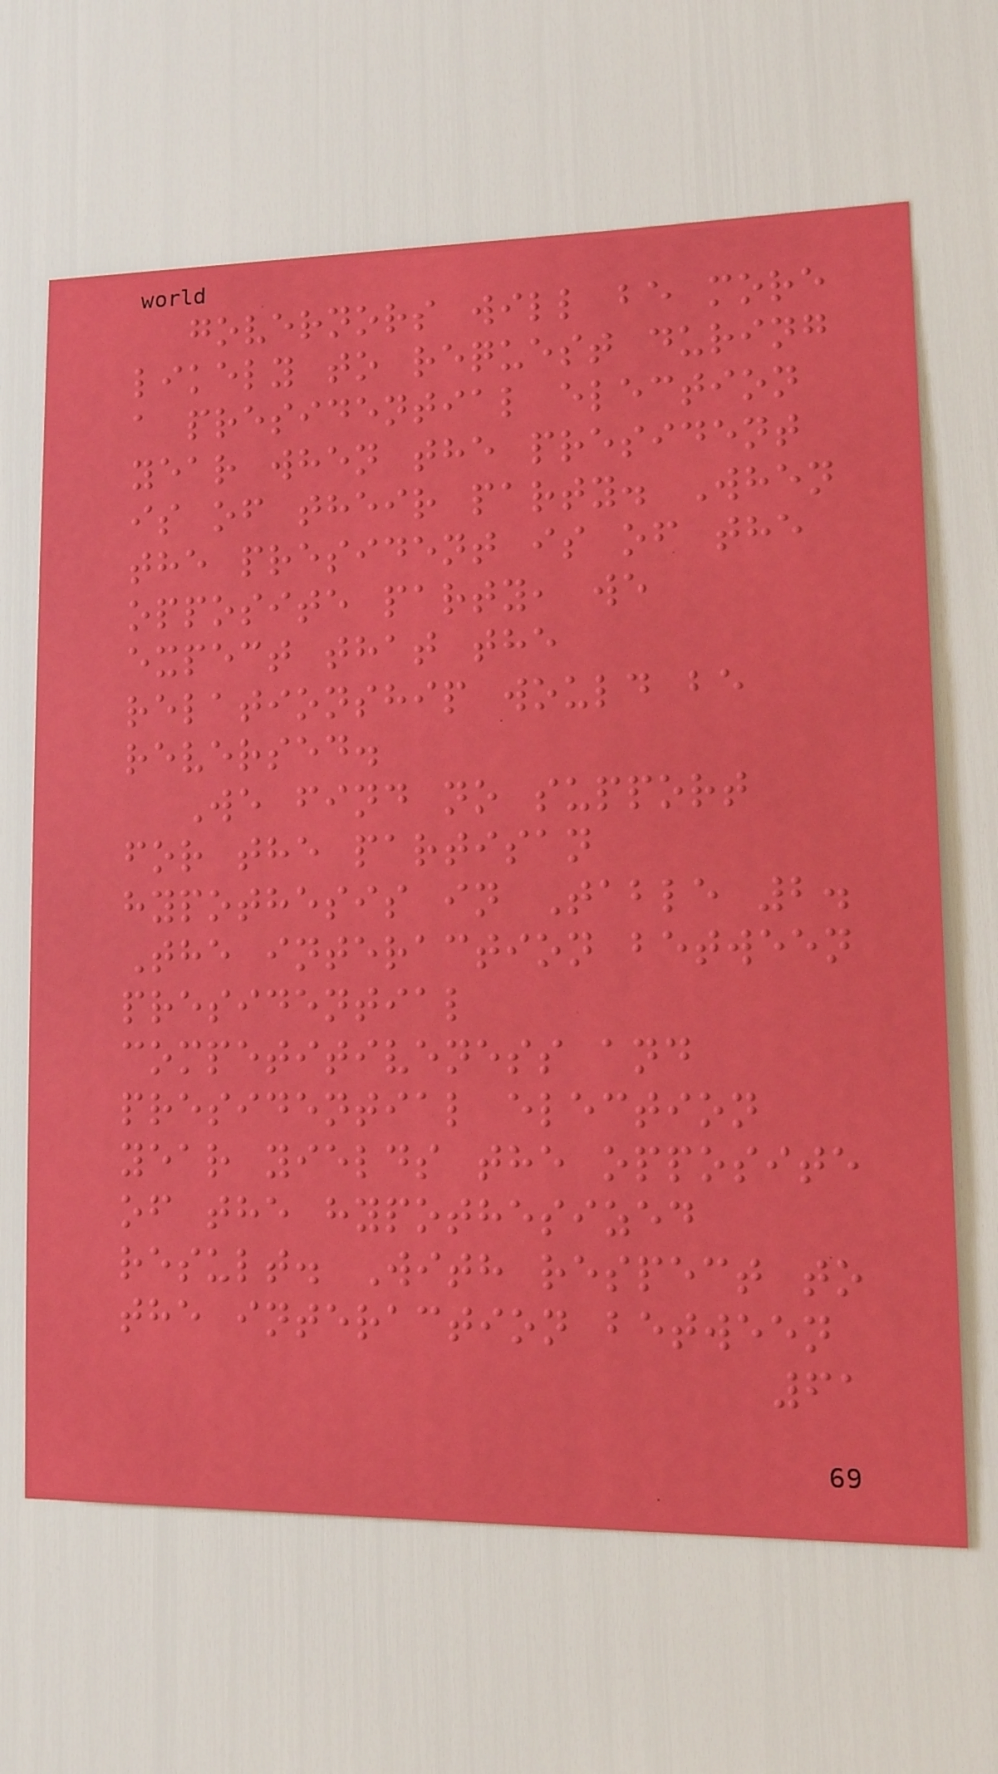governors will be more
likely to request during
a presidential election
year when the president
is of their party. When
the president is of the
opposite party, we
expect that the
relationship would be
reversed.
We find no support
for the partisan
hypothesis in Table 2.
The interaction between
presidential
competitiveness and
presidential election
year yields the opposite
of the hypothesized
result. With respect to
the interaction between
61
